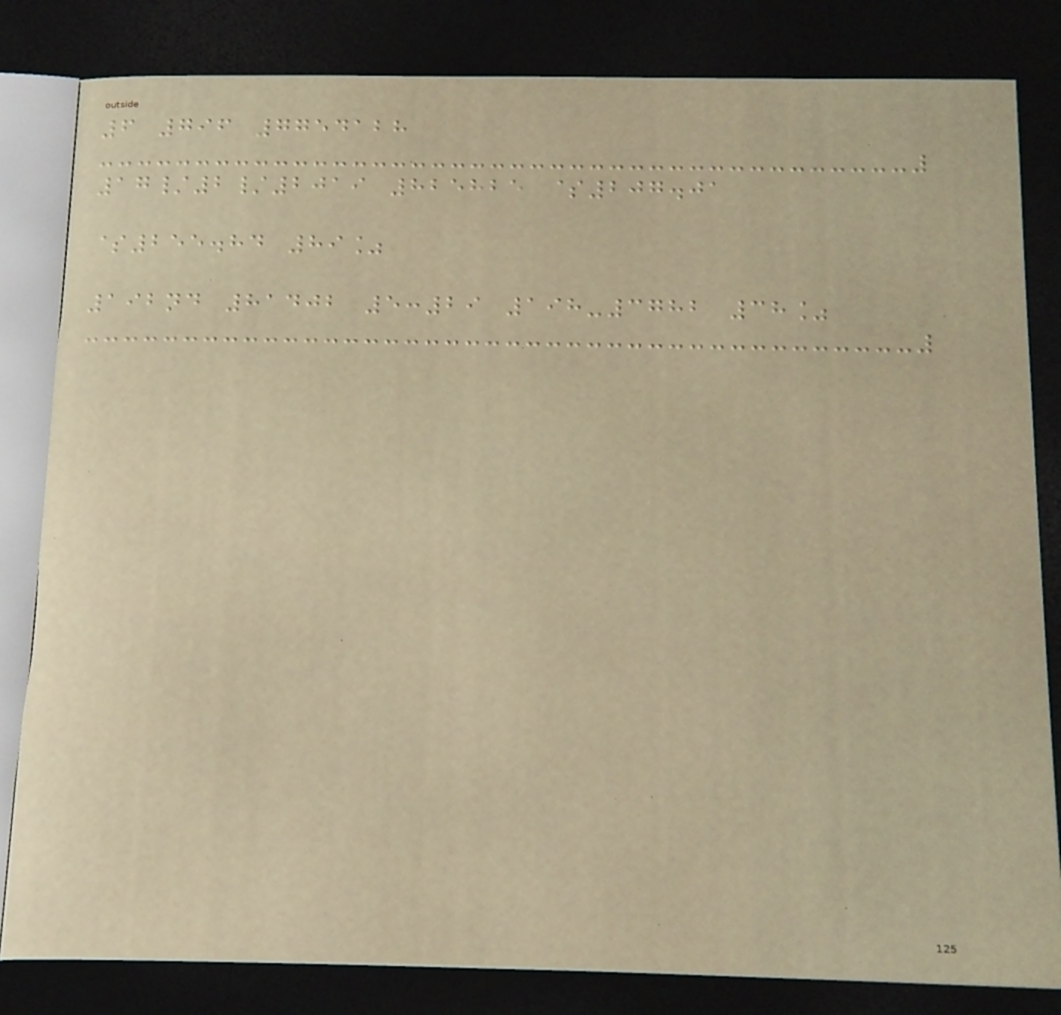6 796 7754128
17/2/2019 825825 $207.01
$255.84 89%
192nd 81402 5:29 198-3782 38%
